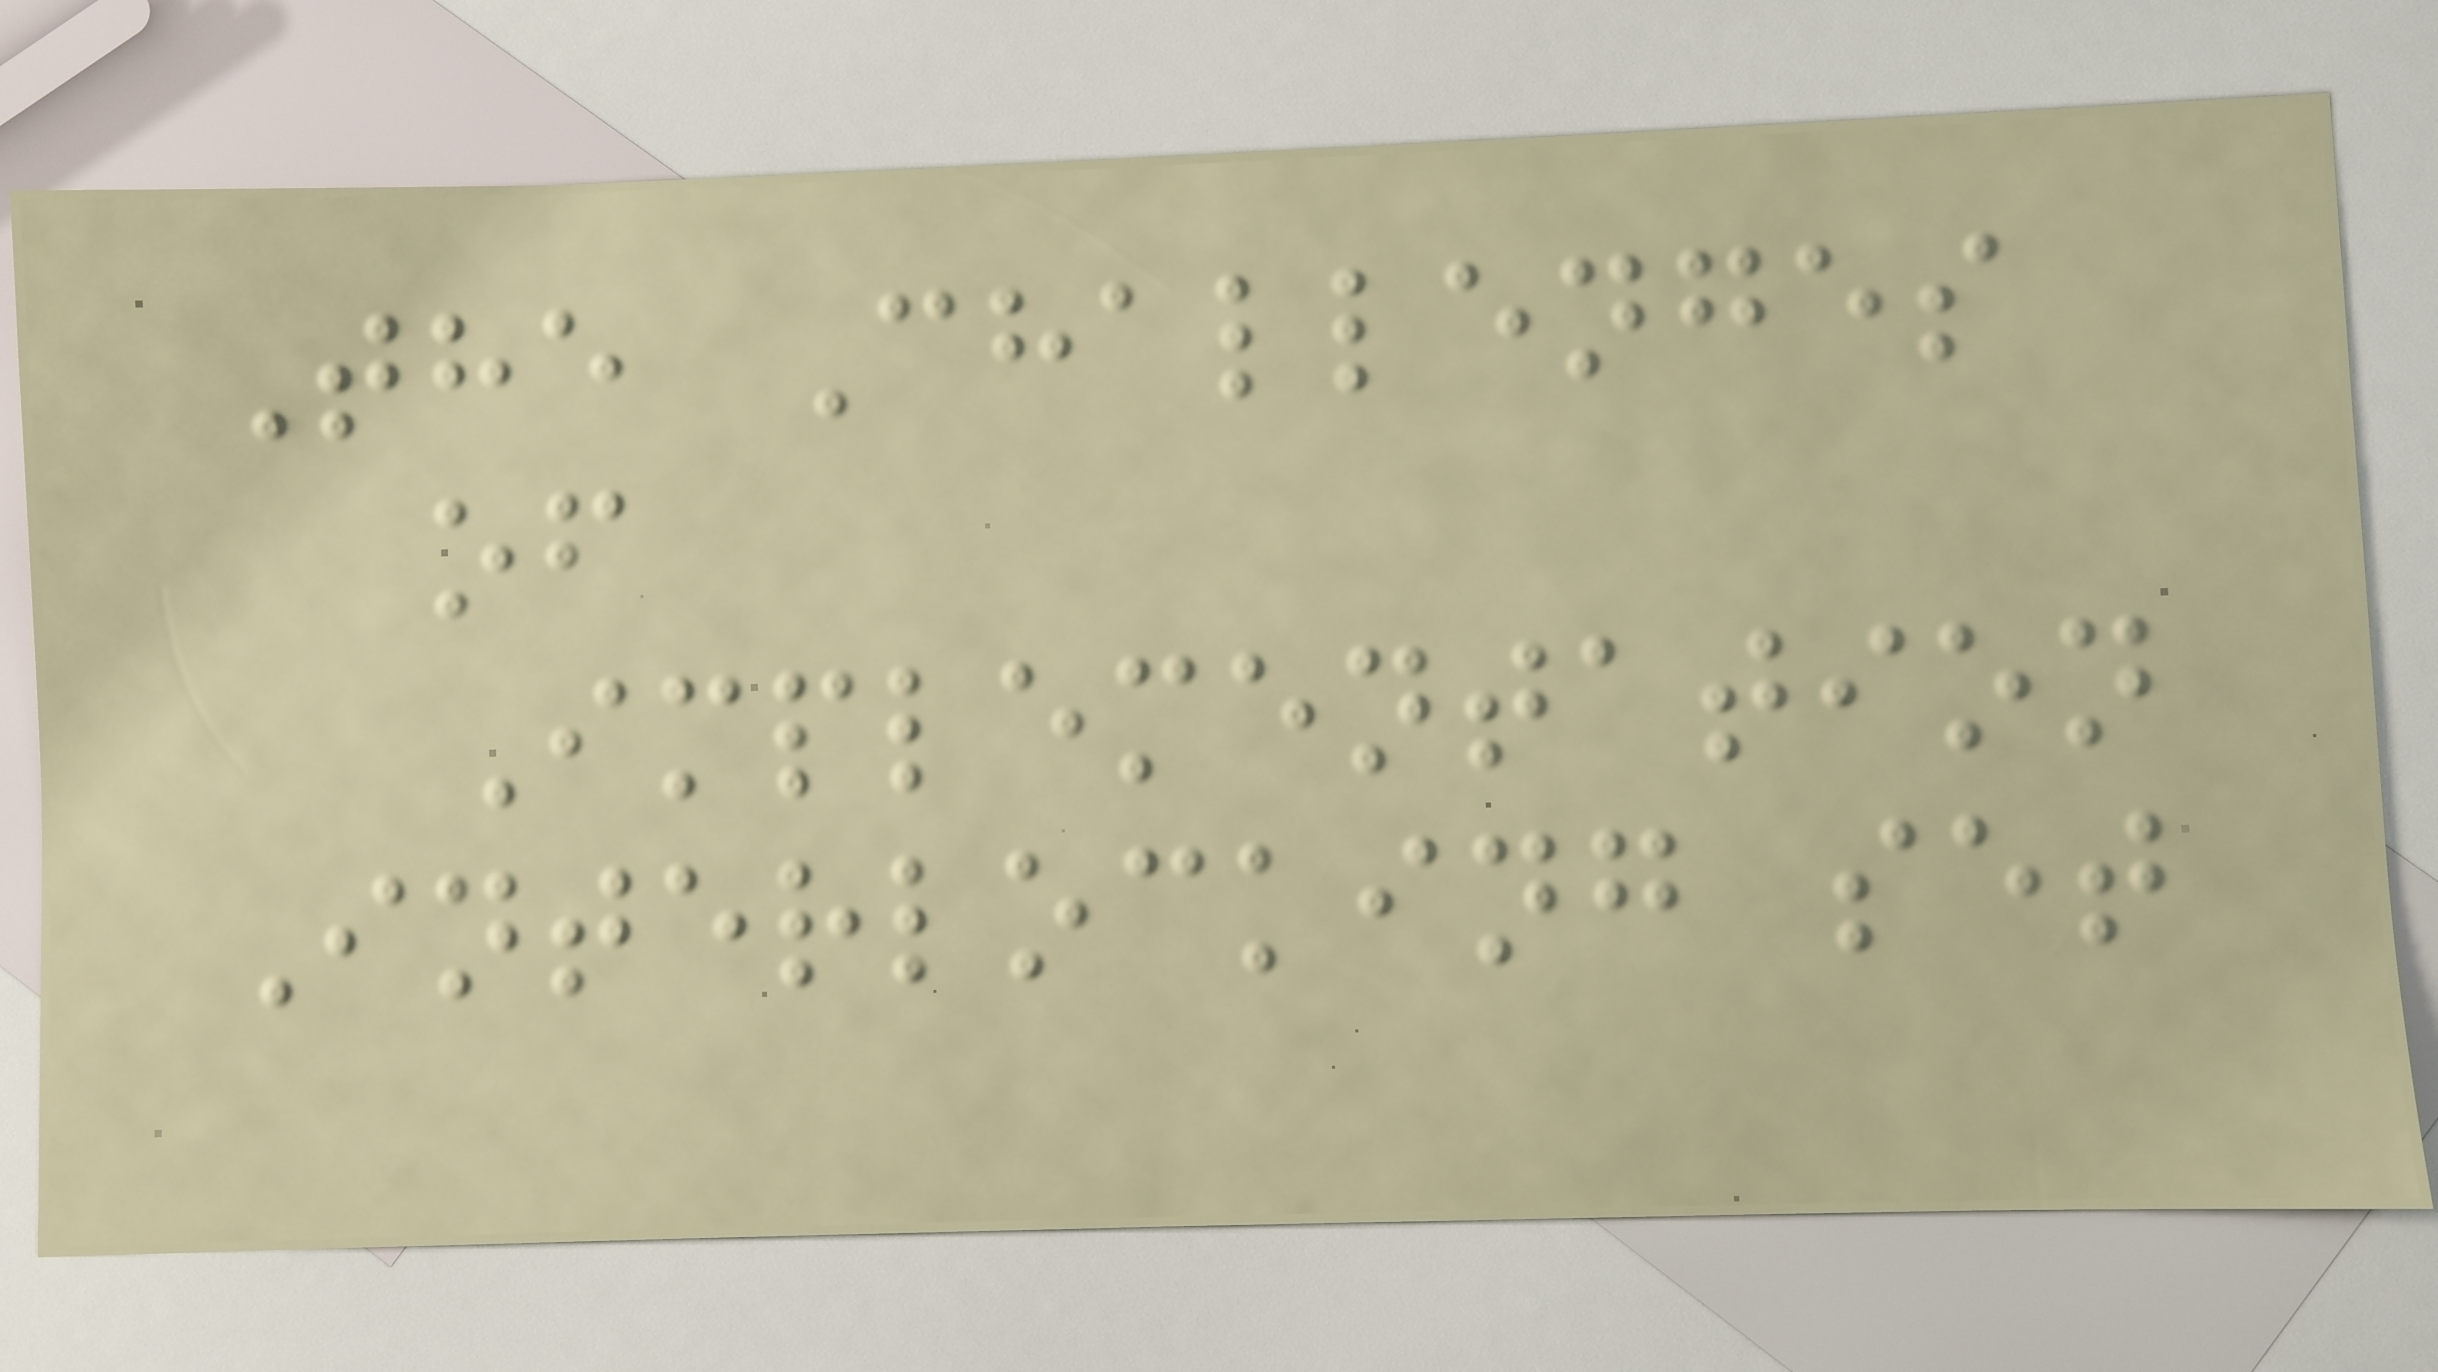The Challenges
of
Implementation
Interlocking set
